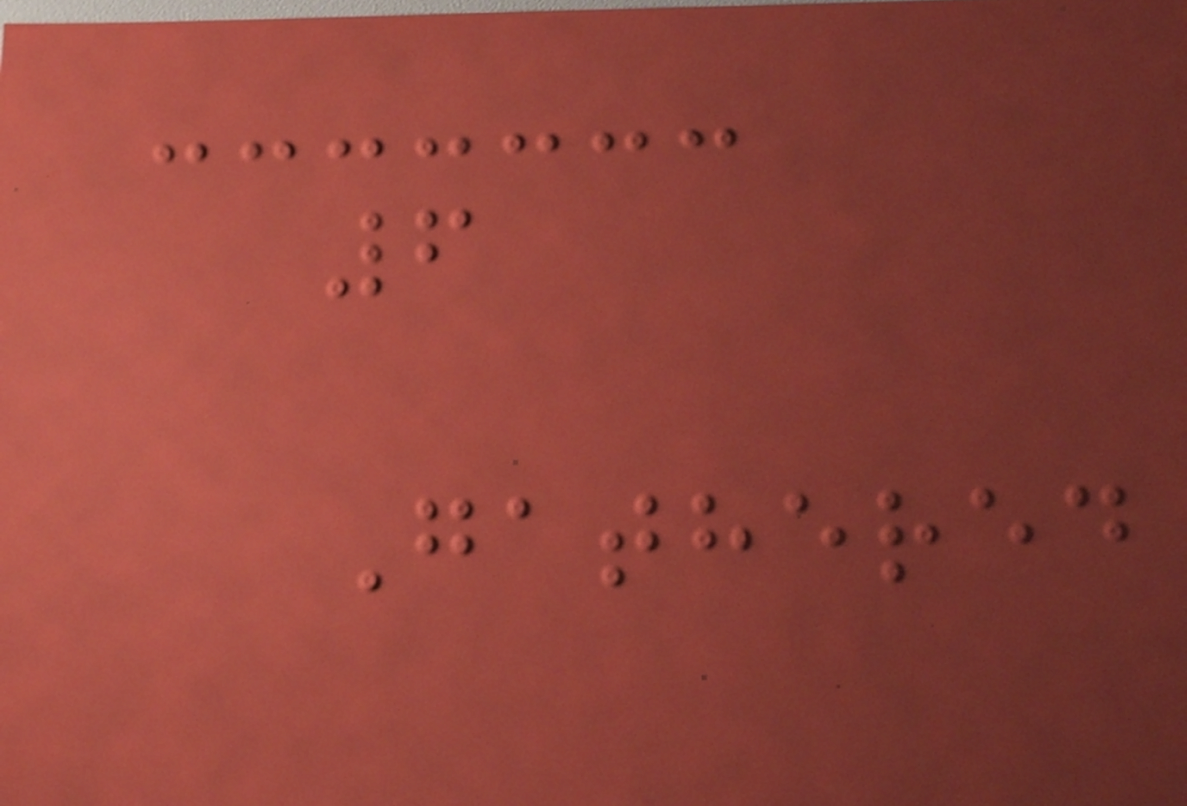6
Gathered
